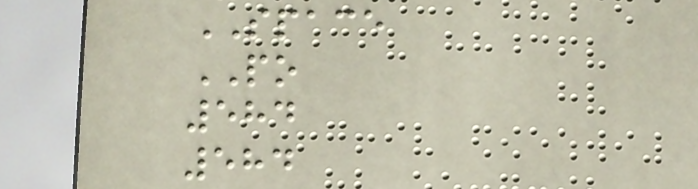SPACE
PO
584
584
